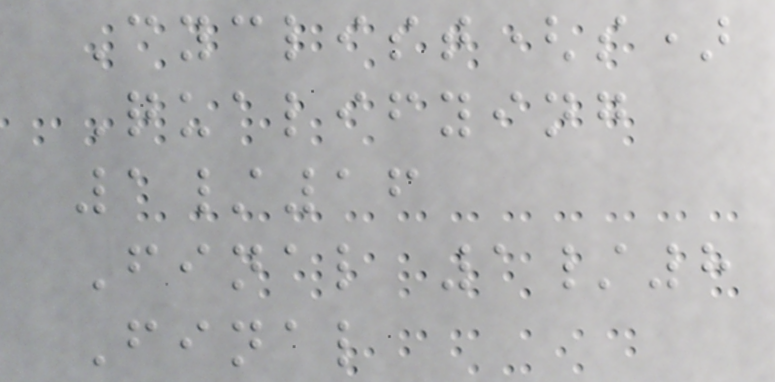Cyclist(s)
Qualifying
1/16
Final 1/8
Final
